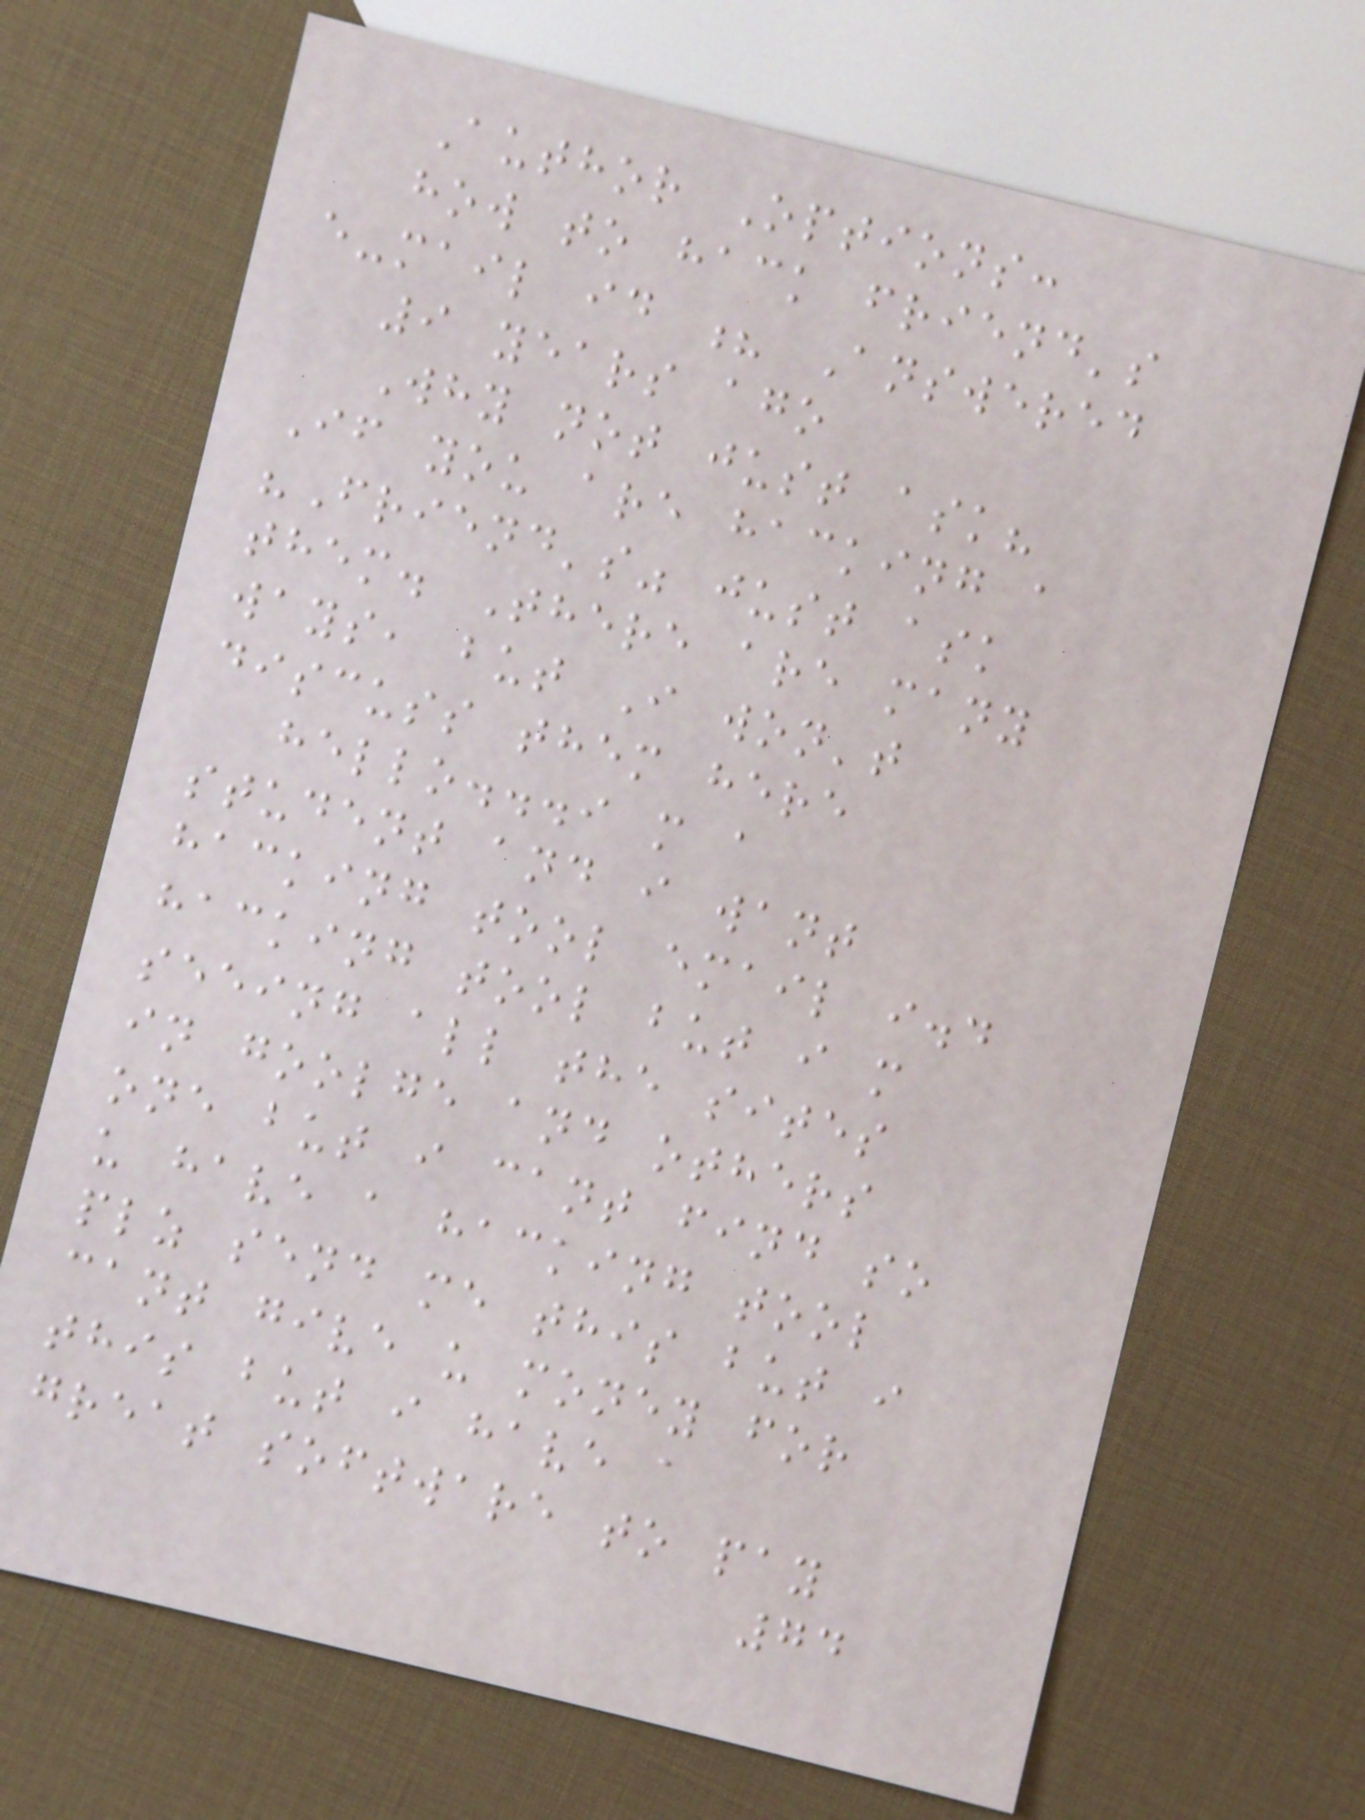Author Options:
how to hack friend's
e-mail id ? Answered
9 years ago
Why not just ask?
If you are hacking a
"Friend's" just ask
them. There are many
ways, but I won't
discuss them here
hello...i m a
student and i want
hacking tool email i.d
hacking tool but i m
seeing all the sites
in goolge and others
one but i cant find so
u have a hacking tool
plz send me this but i
cant give u money for
this but i have a
great software to pay
74
